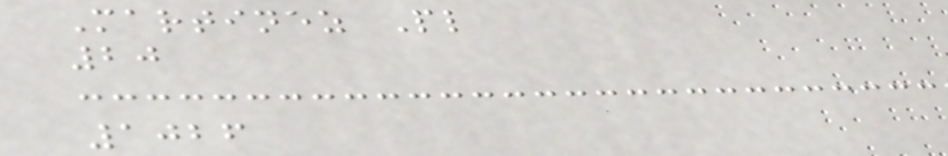Martinez Pl
20
1026
